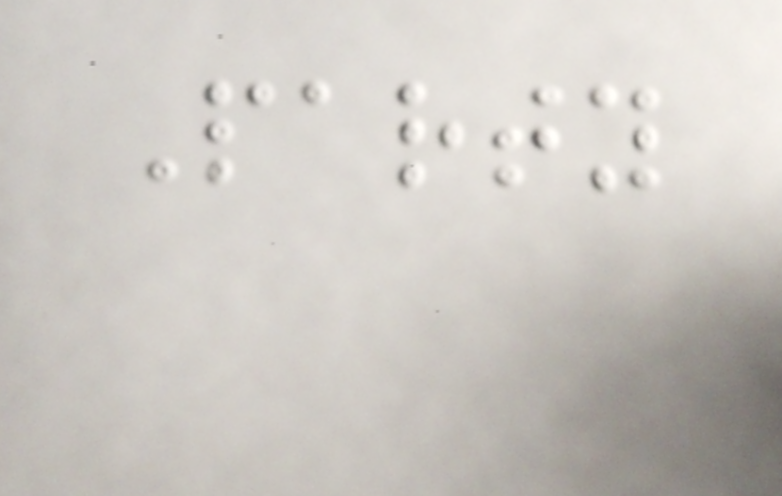Party
